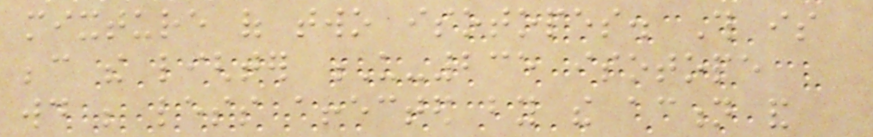mixture of two isotopes. This is
because the lighter U-235 isotope
would be less affected by the action and
